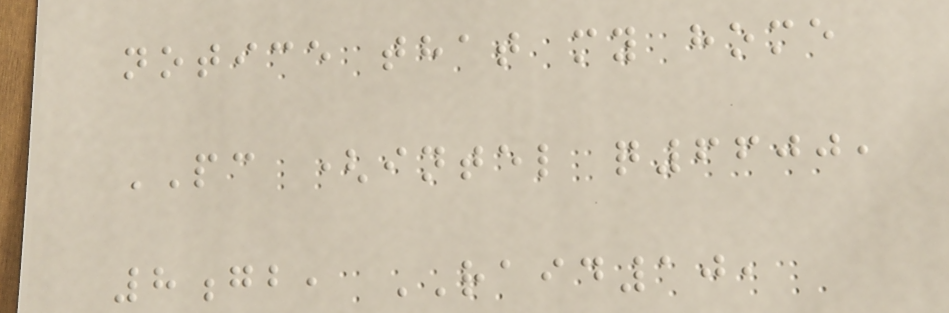notice that my home
PC (intel q6600,
8gb, RAID10,
